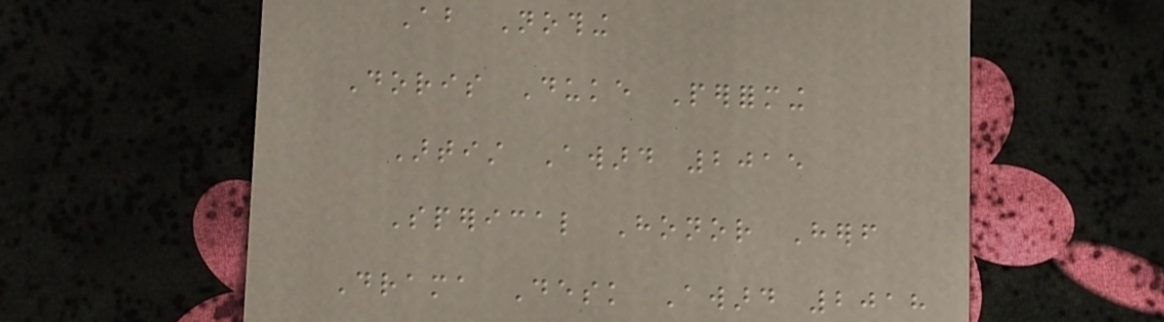About Nothing
Doris Duke Performing
Artist Award 2015
Sperical Honor Herself
Drama Desk Award 2018
